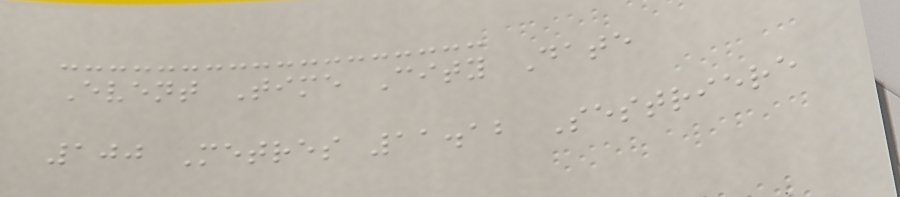Event Time City Date
100 Metres 11.12 Sestriere
